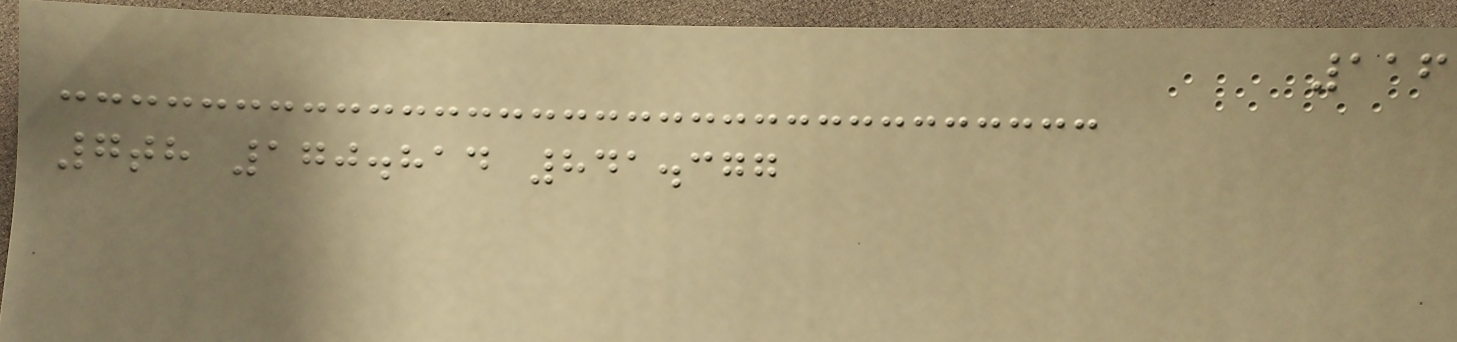116
7th 170.814 841.377
